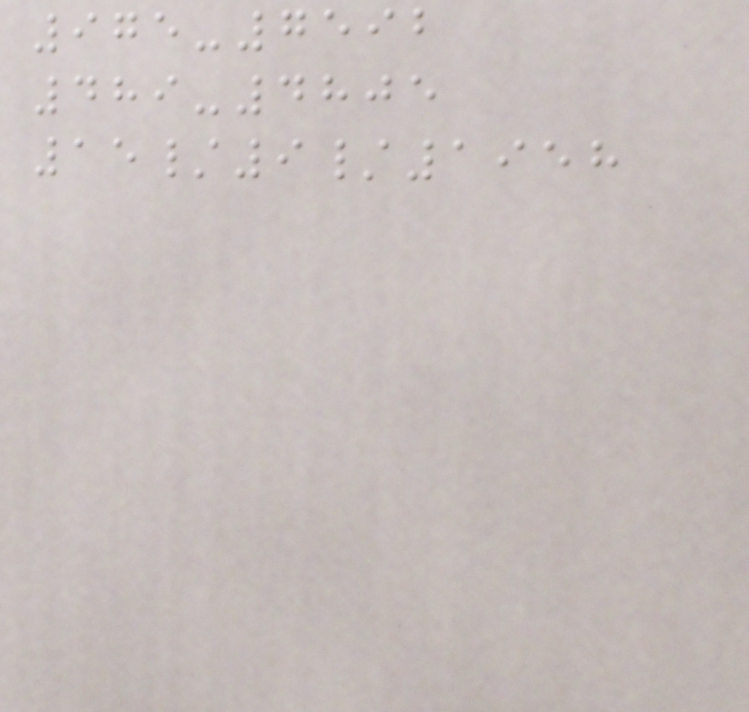975-7592
489-4805
15/9/1958
